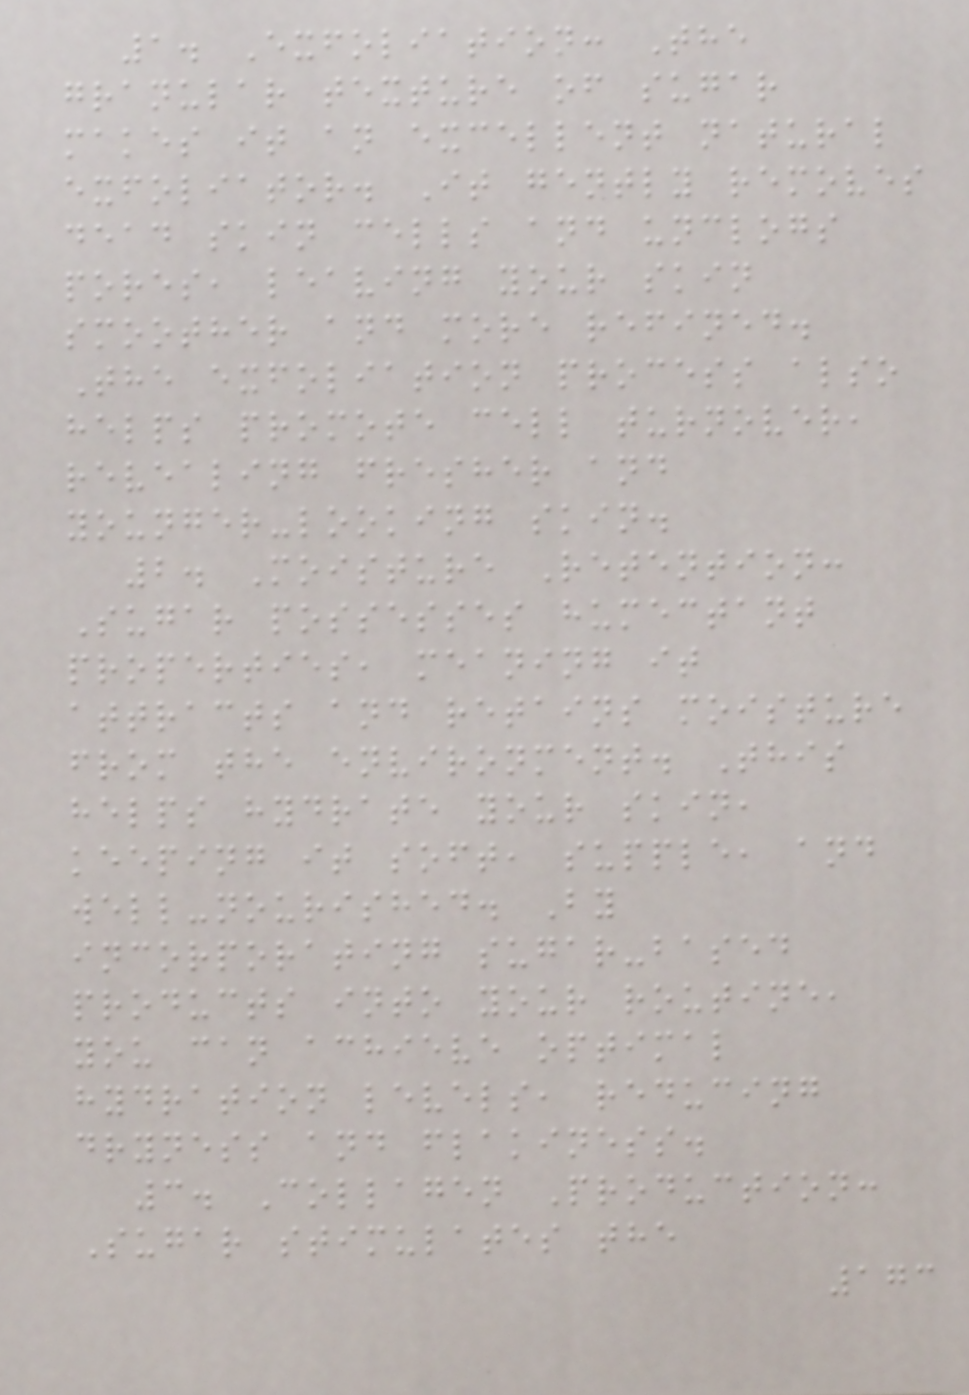1. Exfoliation: The
granular texture of sugar
makes it an excellent natural
exfoliator. It gently removes
dead skin cells and unclogs
pores, leaving your skin
smoother and more refined.
The exfoliation process also
helps promote cell turnover,
revealing fresher and
younger-looking skin.
2. Moisture Retention:
Sugar possesses humectant
properties, meaning it
attracts and retains moisture
from the environment. This
helps hydrate your skin,
keeping it soft, supple, and
well-nourished. By
incorporating sugar-based
products into your routine,
you can achieve optimal
hydration levels, reducing
dryness and flakiness.
3. Collagen Production:
Sugar stimulates the
173
